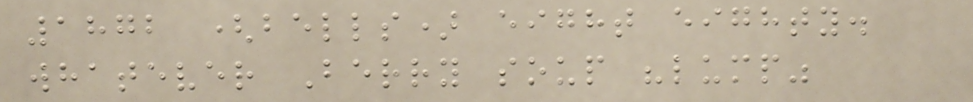1872 (bells) eight eighty.
whatever Berry soup "lump"
